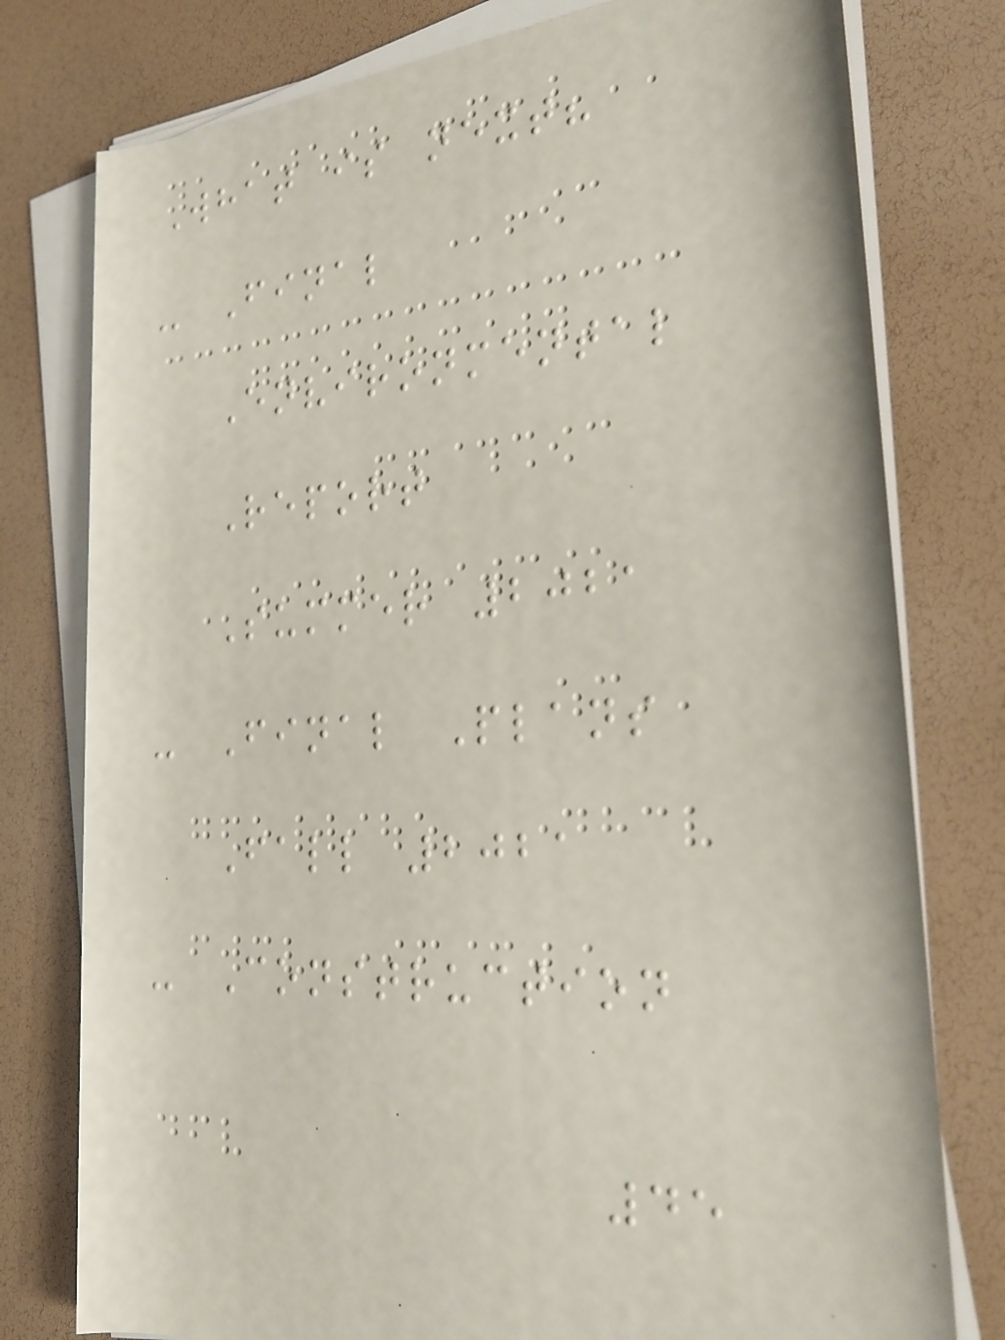What is next?
- Final
Environmental
Report
Summer 2021
- Final Plans
Fall 2021
- Construction
45
